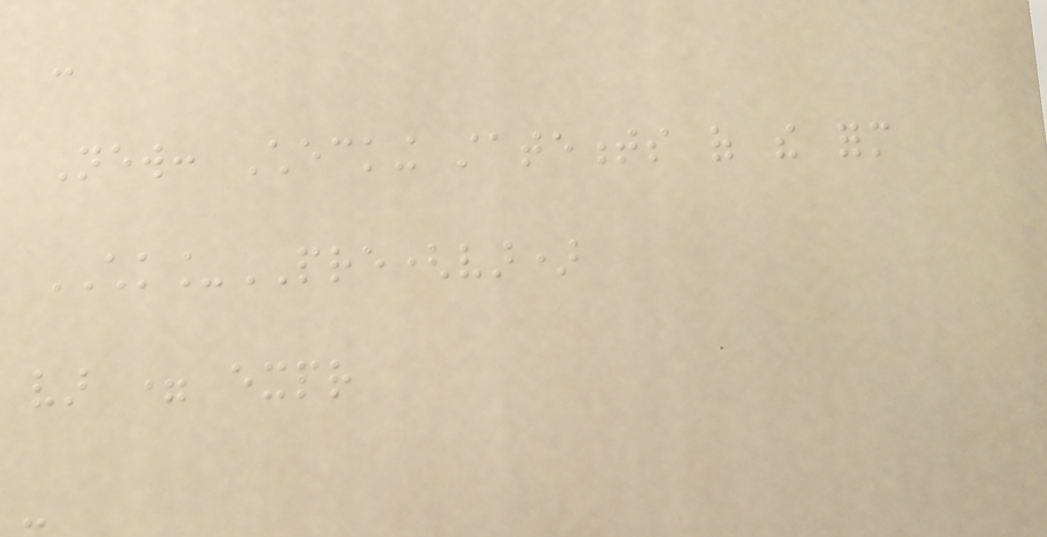-
New: Checking statements of the form
CHK_PRE(var)
var = expr
-
